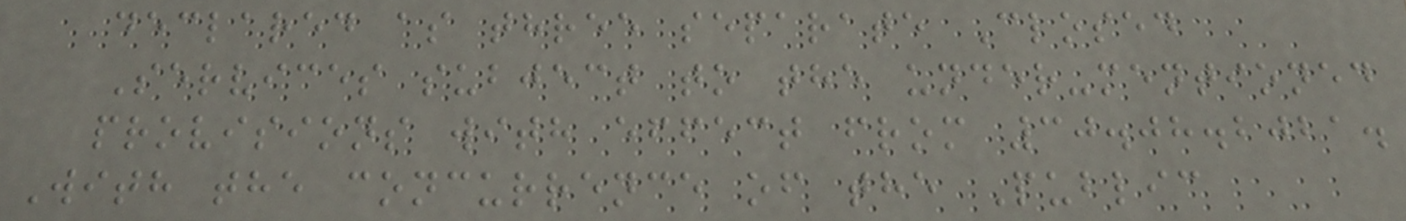declared as three separate Closed
Services subject to the under-mentioned
provisions with effect from 30.08.2021.
With the concurrence of the Public
